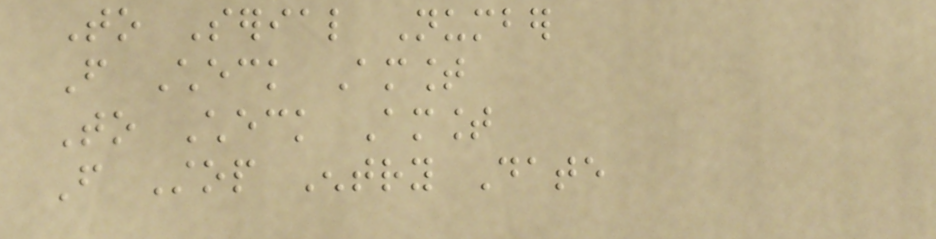To Serial Number
From Check Amount
To Check Amount
From Stop Entry Date
